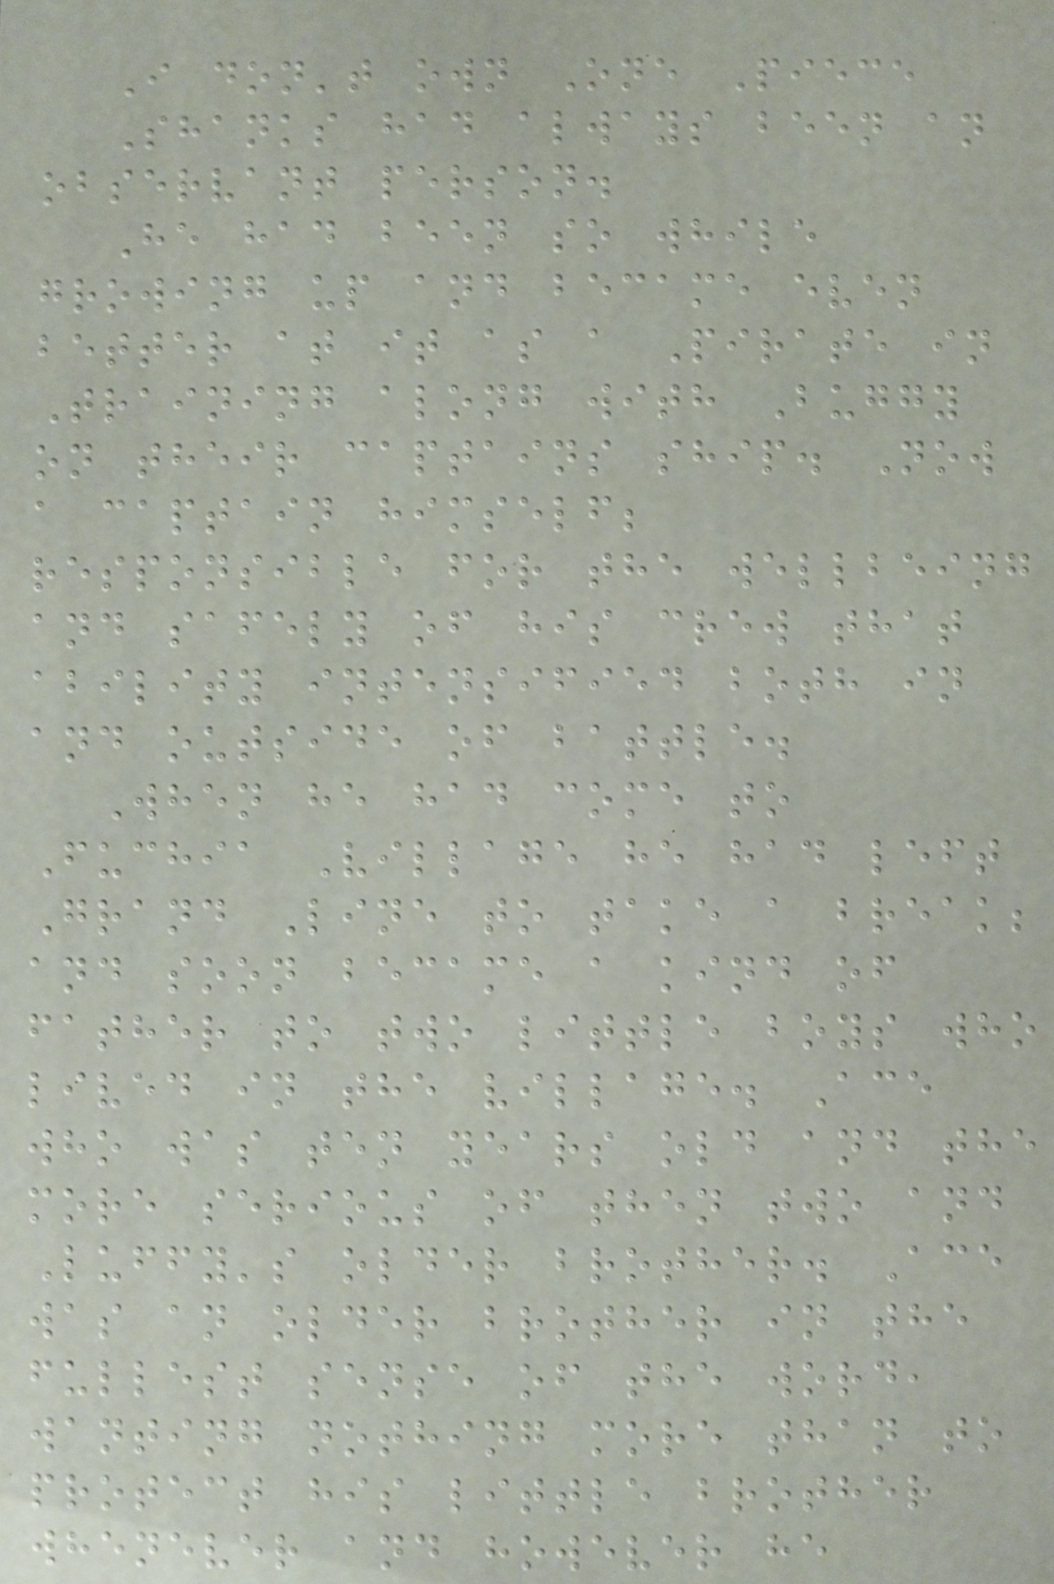I don't own One Piece
Shanks had always been an
observant person.
He had been so while
growing up and became even
better at it as a Pirate in
Training along with Buggy
on their captains ship. Now
a captain himself;
responsible for the wellbeing
and safely of his crew that
ability intensified both in
and outside of battle.
When he had come to
Fuchia Village he had left
Grand Line to take a break;
and soon became a kind of
father to two little boys who
lived in the village. Ace
who was ten years old and the
more serious of then two and
Luffy's older brother. Ace
was an older brother in the
fullest sense of the word,
wanting nothing more than to
protect his little brother
whenever and however he
